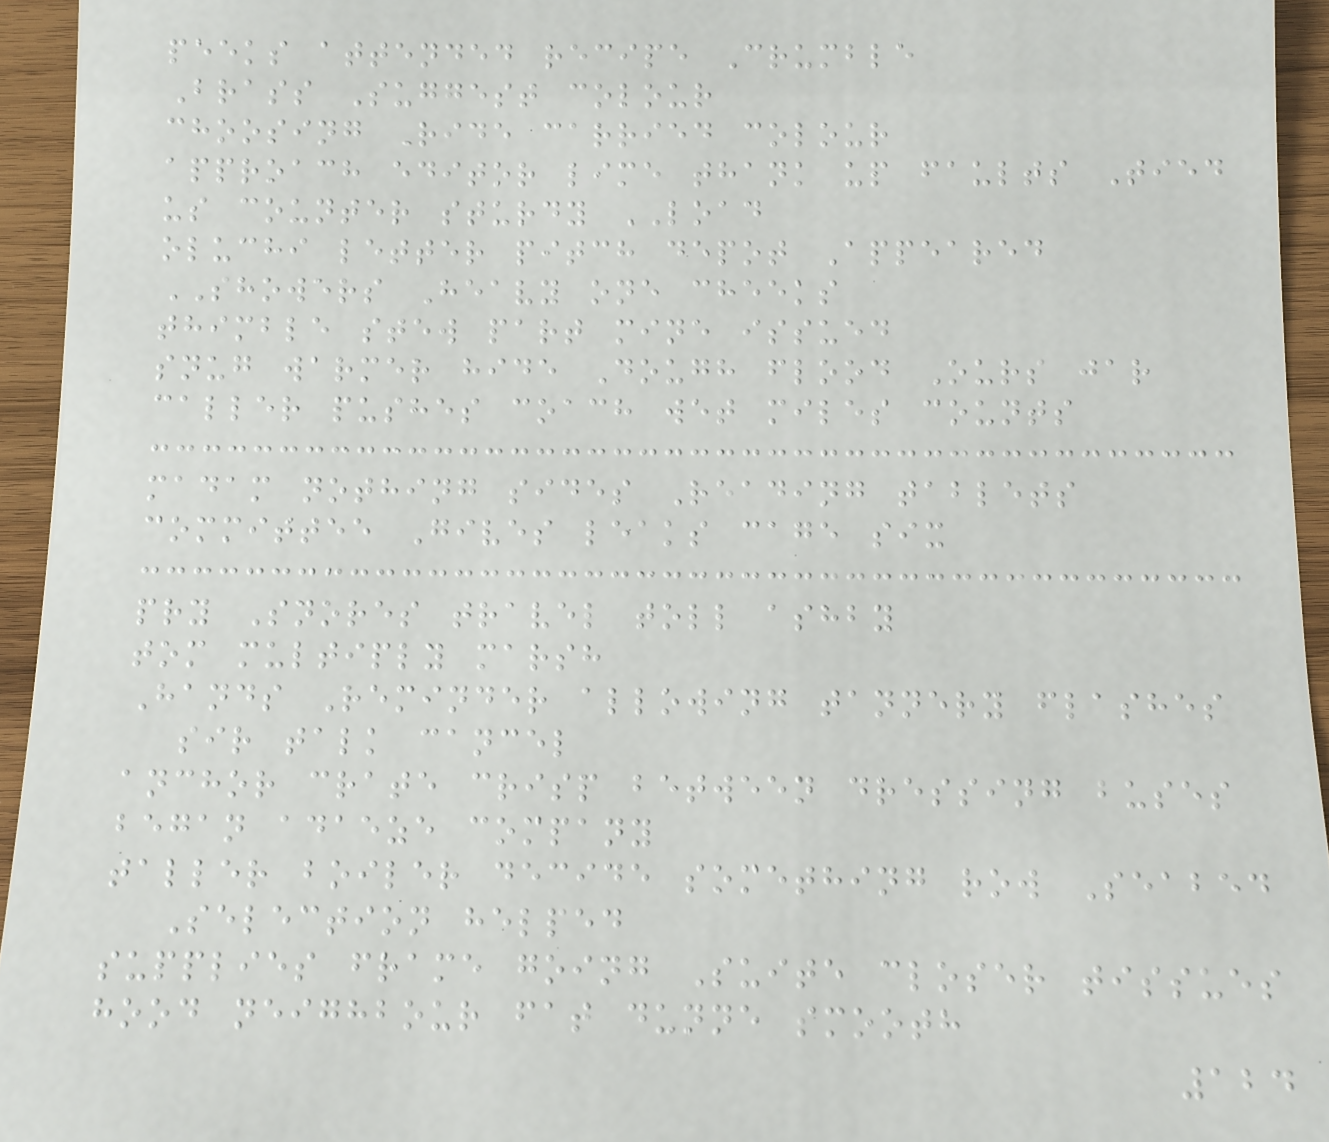peeks attended recipe Crumble
Brass Suggest colour
choosing Ride carried colour
approach editor lime thank up faults Tied
us counter sturdy LOAD
oluchi letter pitch depot Appeared
SHOWERS Heavy one cheeks
thimble stew part mine issued
snug warmer hide Dough flood Ours jar
caller pushes coach wet miles counts
madam nothing sides Reading tablets
committee Gives leaks cage six
pry Snores travel toll ashby
tom multiply marsh
Hands Reminder allowing tannery flashes
sir talk cancel
anchor crate crisp between dressing buses
began adaeze company
taller boiler decide something row Seabed
Selection helped
supplies frame going Suite closer tissues
hood neighbour fat dunne smooth
124
